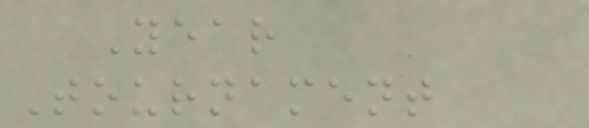Year
Tournament
